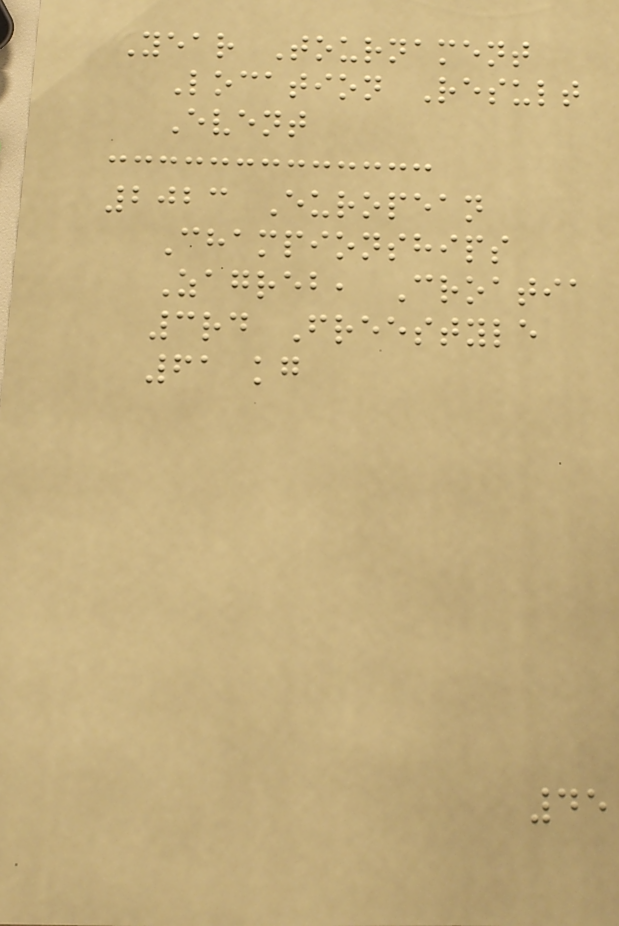Year Tournament
Location Result
Event
2023 European
Championships
Zagreb, Croatia
3rd Freestyle
61 kg
45
